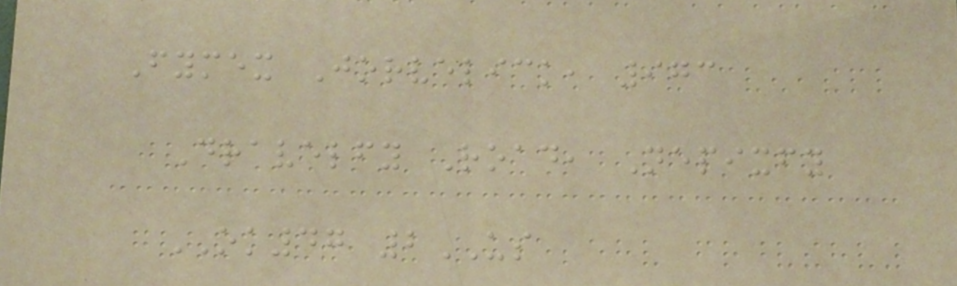Fymex Jorvelick, 973
Dravelfy Road, Nepixfy
OK47 2US
